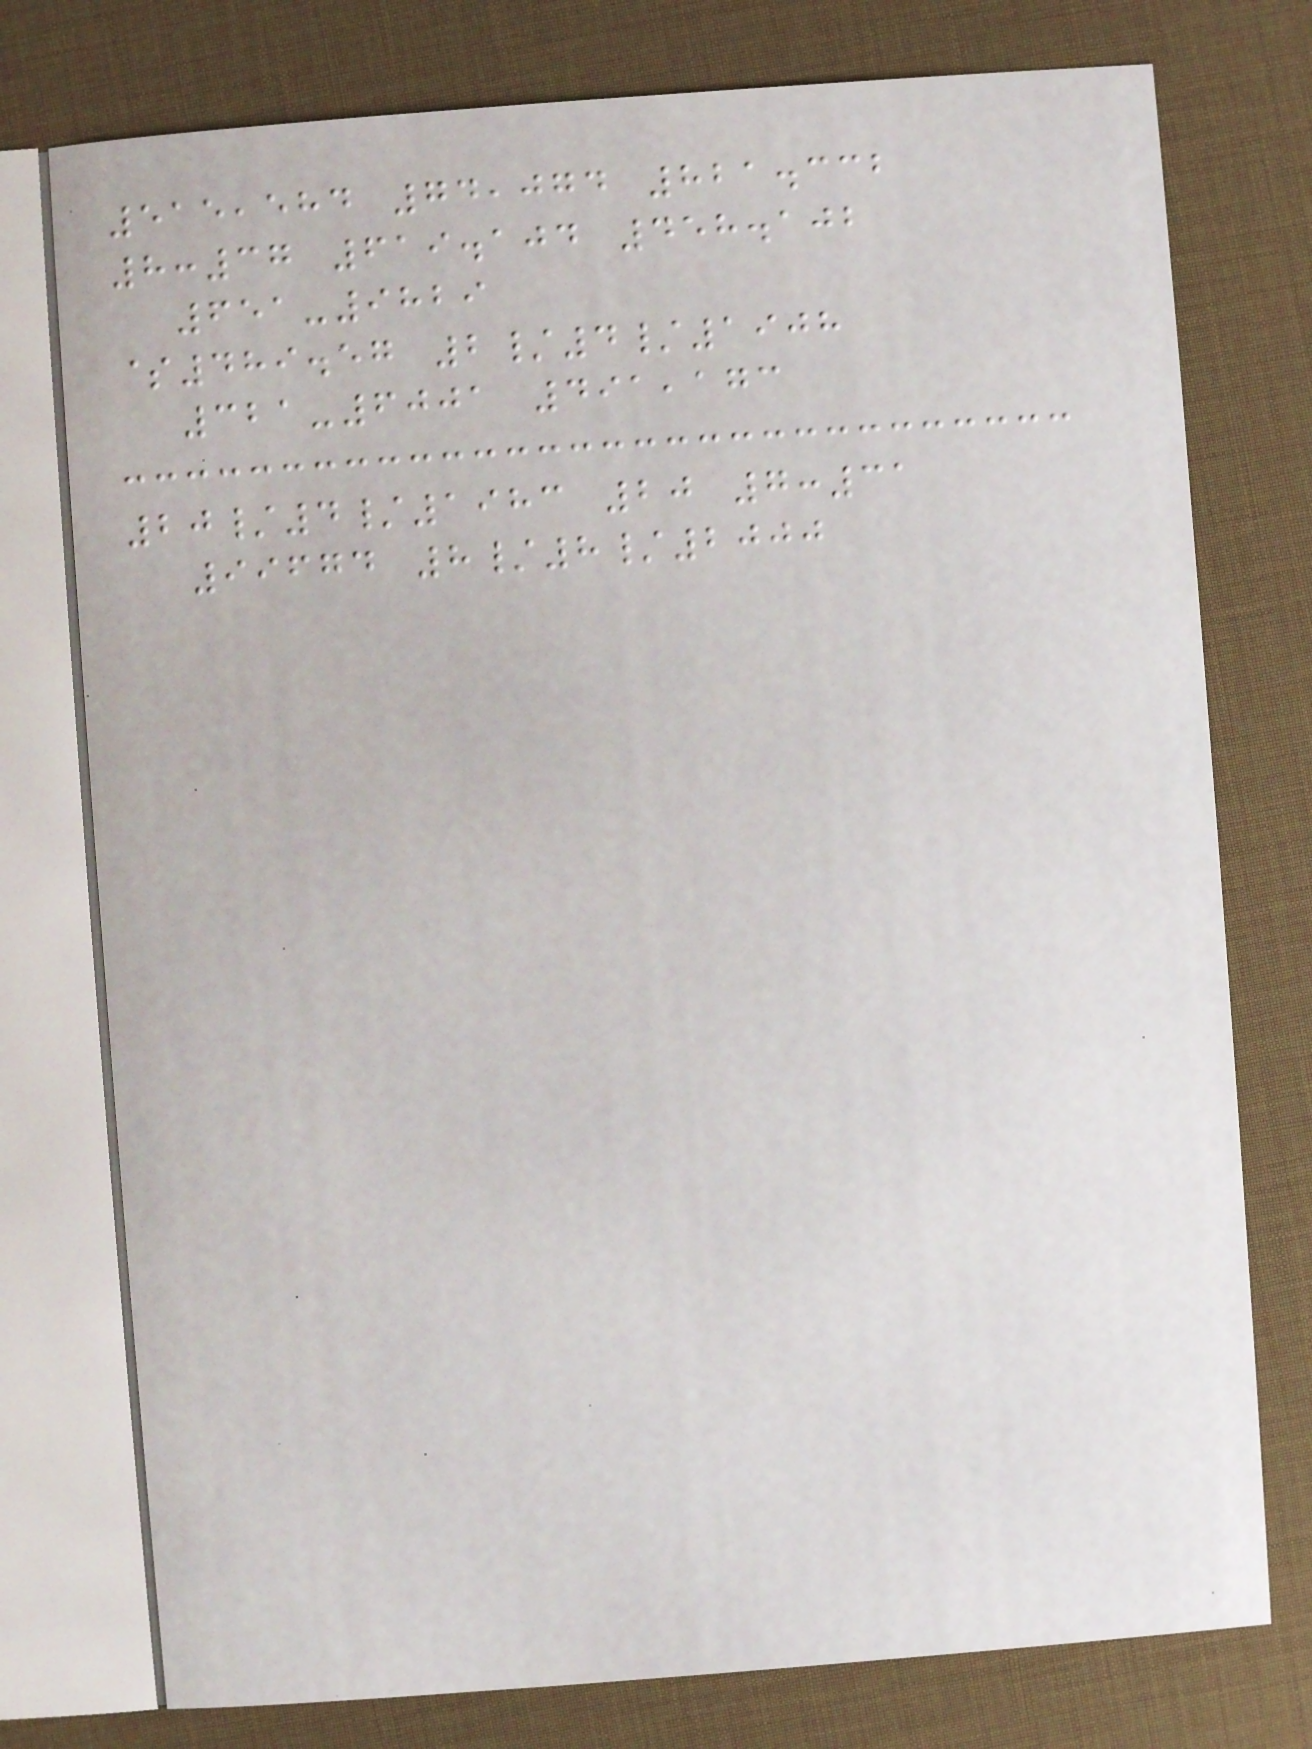515,584 74,074 821.332
8:37 619.104 458.102
651-9829
$489.57 2/4/1908
321-6001 491,173
20/4/1983 20 7:31
99674 8/8/2000
